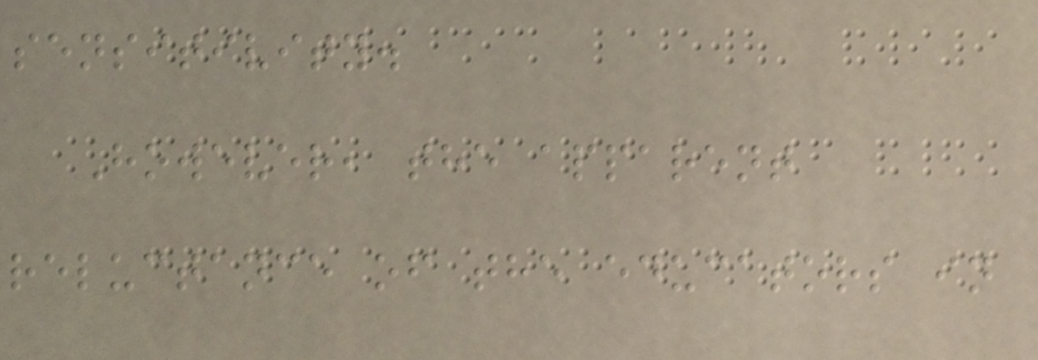sensitivity.
However, the apparent
reluctance of the educators in
